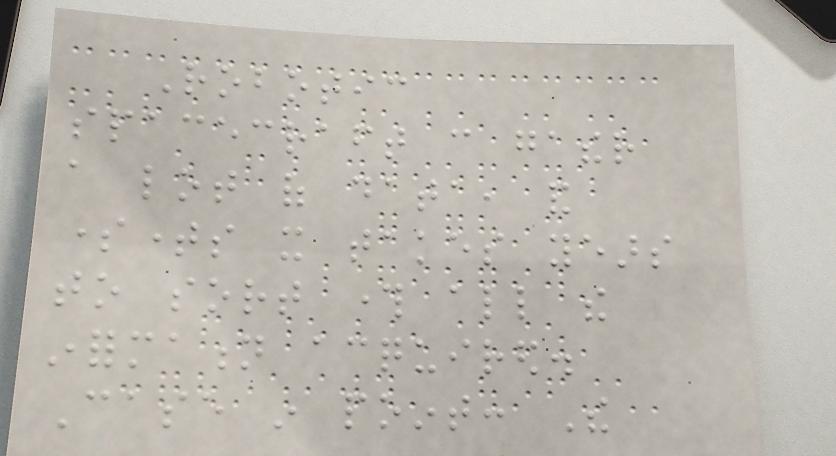Robotic
spacecraft can gather
a lot of data, and
sometimes it takes years
to sort through all the
information acquired.
Case in point: The
